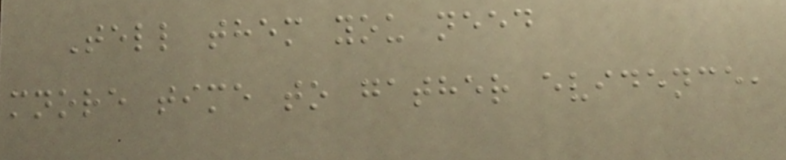Tell them you need
mnore time to gather evidence,
